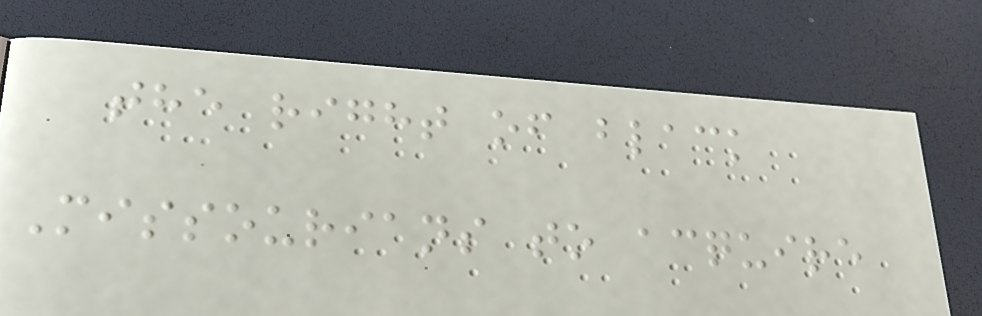the right of black
Missourians to acquire
